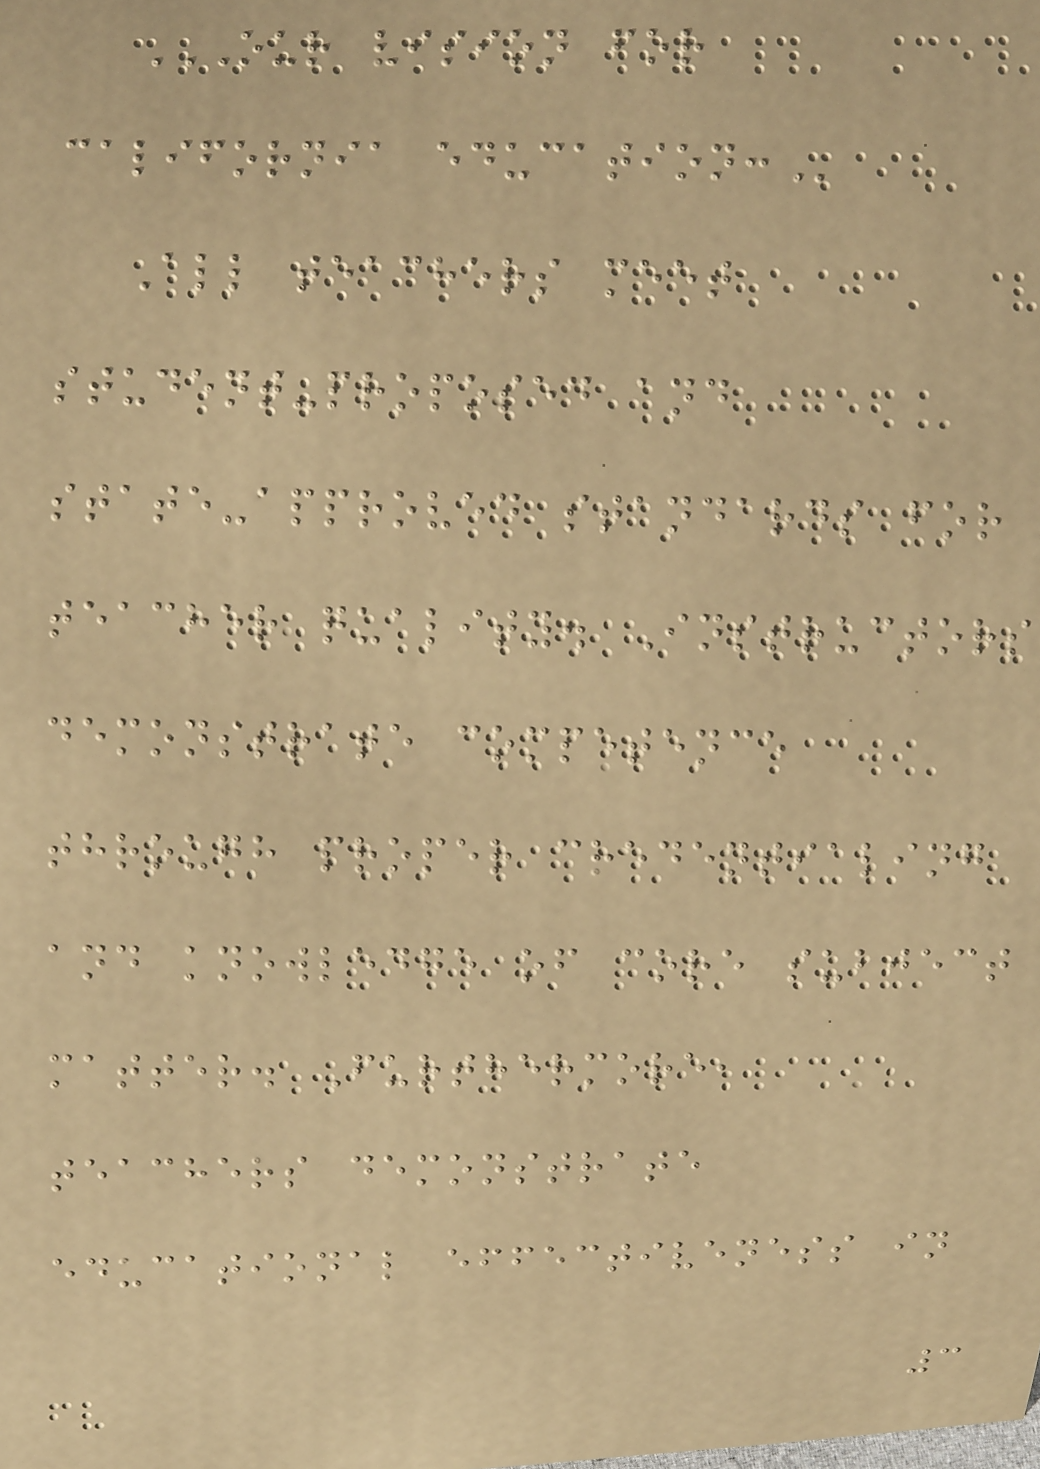OUR VISION FOR
CALIFORNIA EDUCATION:
All teachers meet
student-proposed and
state-approved standards for
teacher quality. Instructors
demonstrate competence
through proper credentialing
and knowledge of core subject
matter. Furthermore,
teachers demonstrate
educational effectiveness in
3
